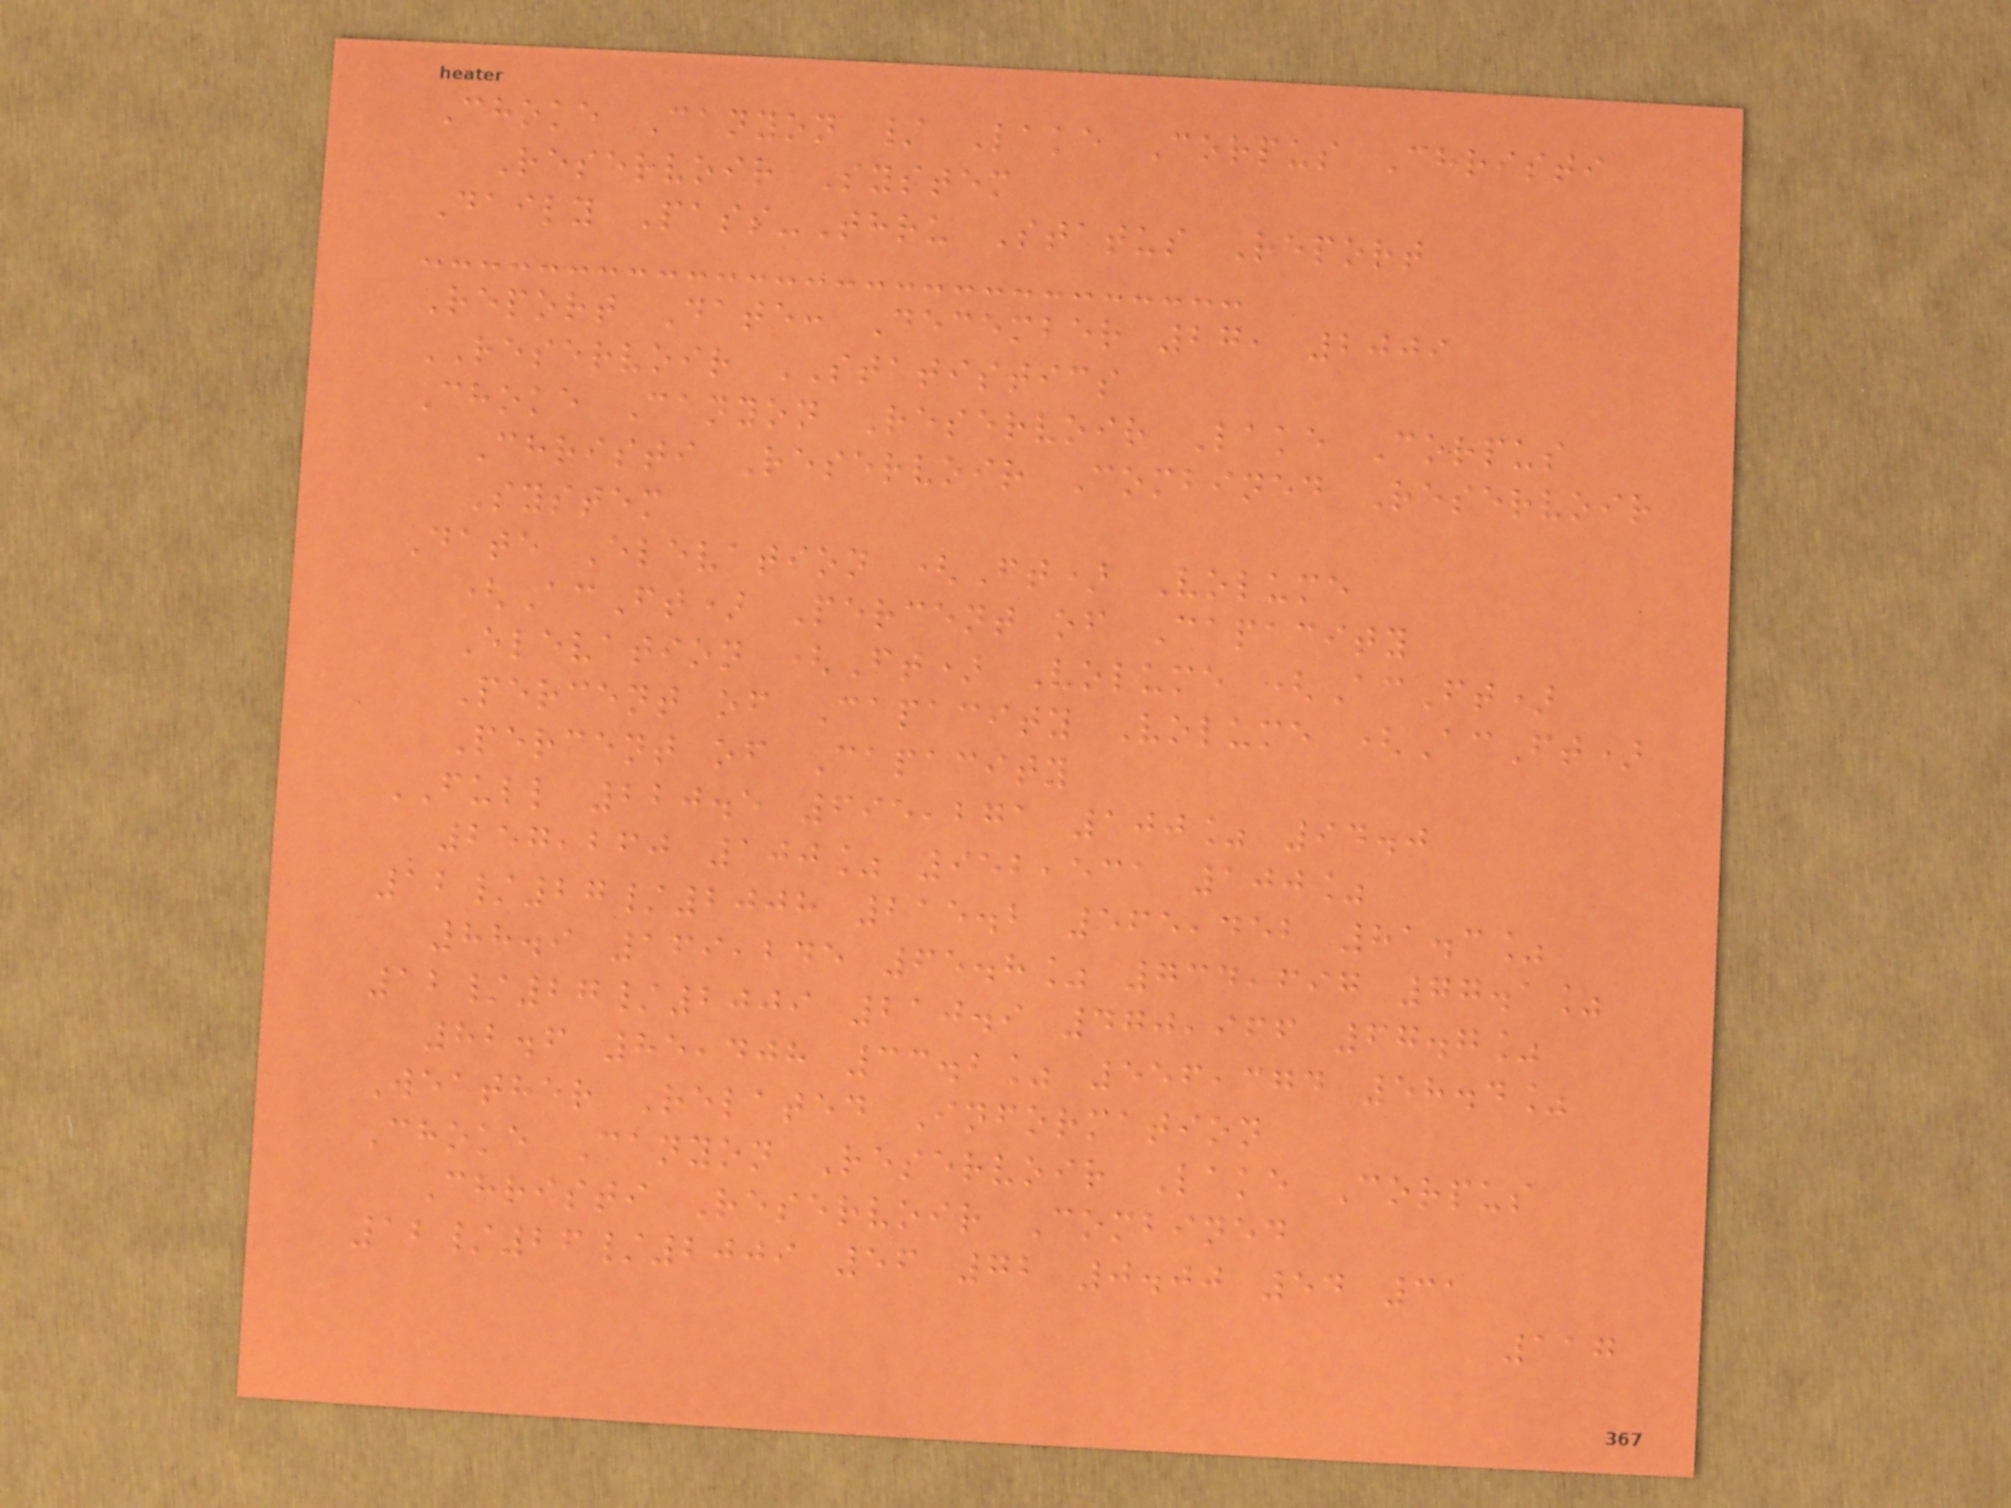Choke Canyon / Lake Corpus Christi
Reservoir System
Daily Pass-Thru Status Report
Report Date: December 27, 2009
RESERVOIR STATISTICS
Choke Canyon Reservoir Lake Corpus
Christi Reservoir Combined Reservoir
System
Date Elevation (Ft) Volume
(AcFt) Percent of Capacity
Elevation (Ft) Volume (AcFt)
Percent of Capacity Volume (AcFt)
Percent of Capacity
FULL 220.5 695,271 100% 94.0
257,260 100% 952,531 100%
12/27/2008 215.2 565,452 81.3%
88.9 169,245 65.8% 734,697 77.1%
12/27/2009 210.9 470,966 67.7%
82.6 85,408 33.2% 556,374 58.4%
Weather Related Information
Choke Canyon Reservoir Lake Corpus
Christi Reservoir Combined
12/26/2009 56 72 0.00 54 31
117
